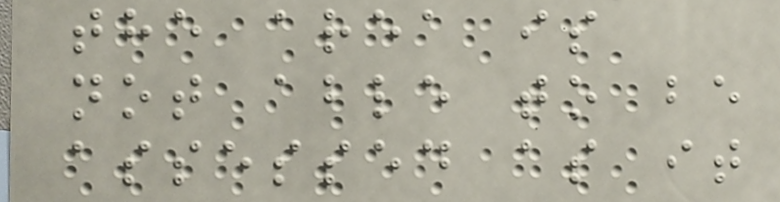the area is
not able to be
assessed as it
